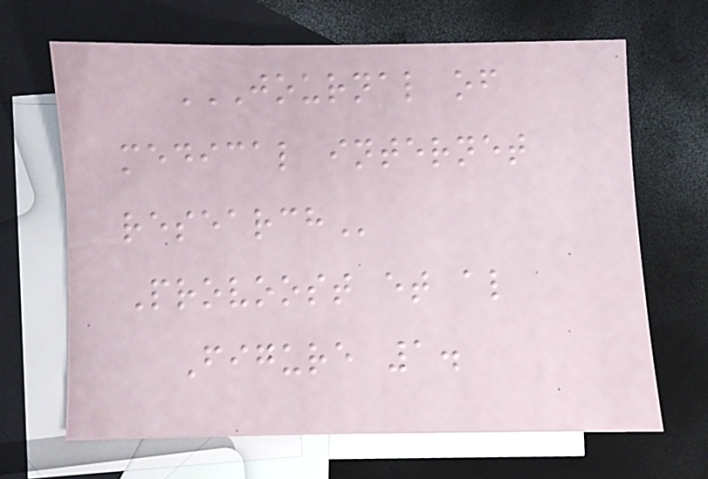JOURNAL OF
MEDICAL INTERNET
RESEARCH
Provoost et al
Figure 1.
